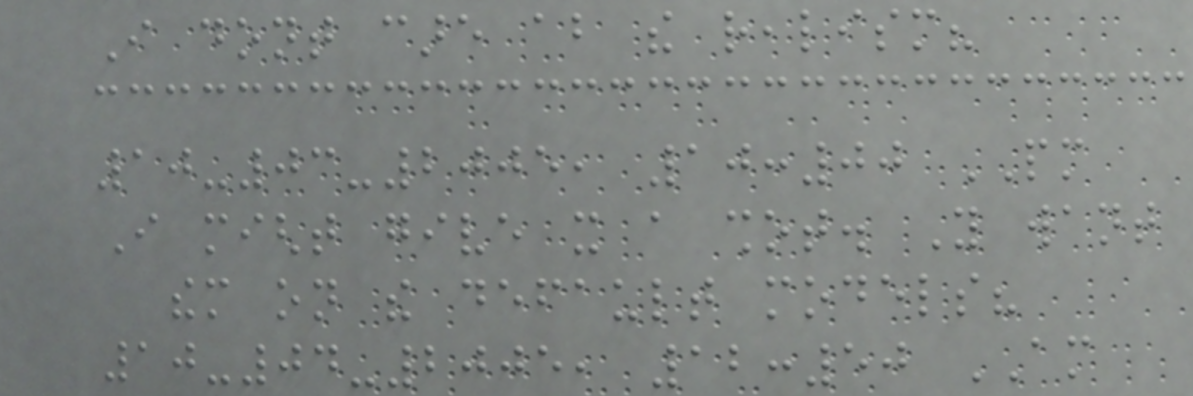I dont care about the realism?
10-03-2005, 10:00 PM
I might give it a shot. You want
them on the default models?
10-04-2005, 12:50 AM
